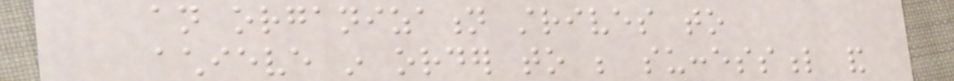an organization strives to
achieve in order to be successful and
